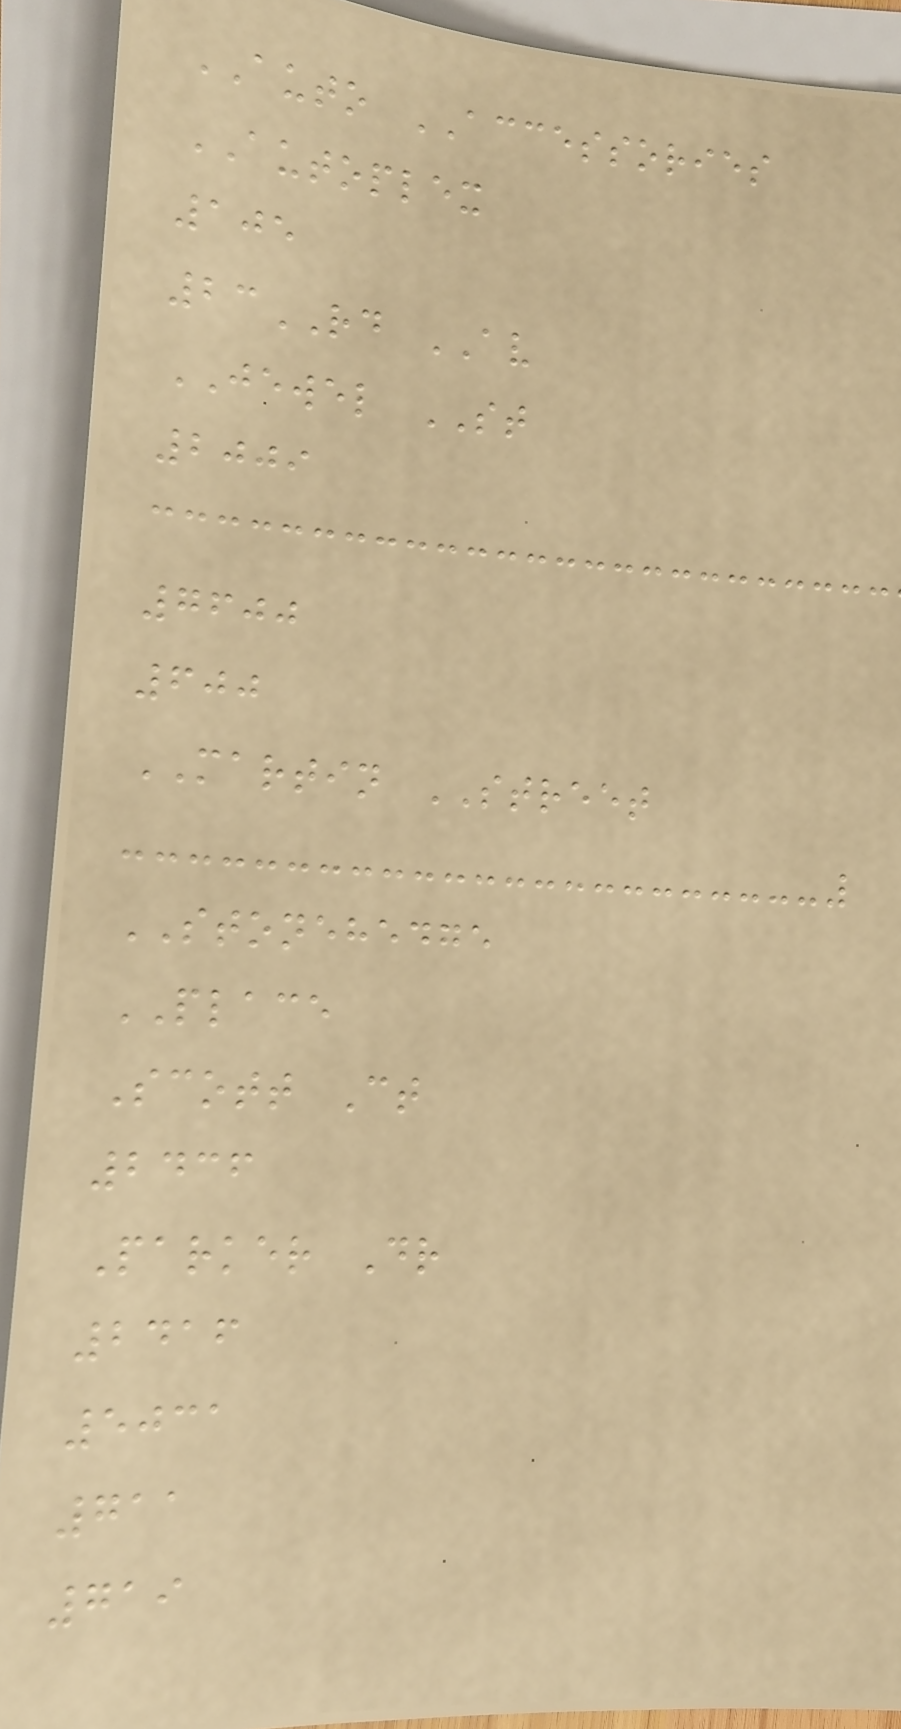AUTO ACCESSORIES
AUTOPLEX
105
23RD AV
JEWEL ST
2009
7600
600
MARTIN STREET
STONEHEDGE
PLACE
Scott Ct
2436
Parker Dr
2416
5031
711
719
